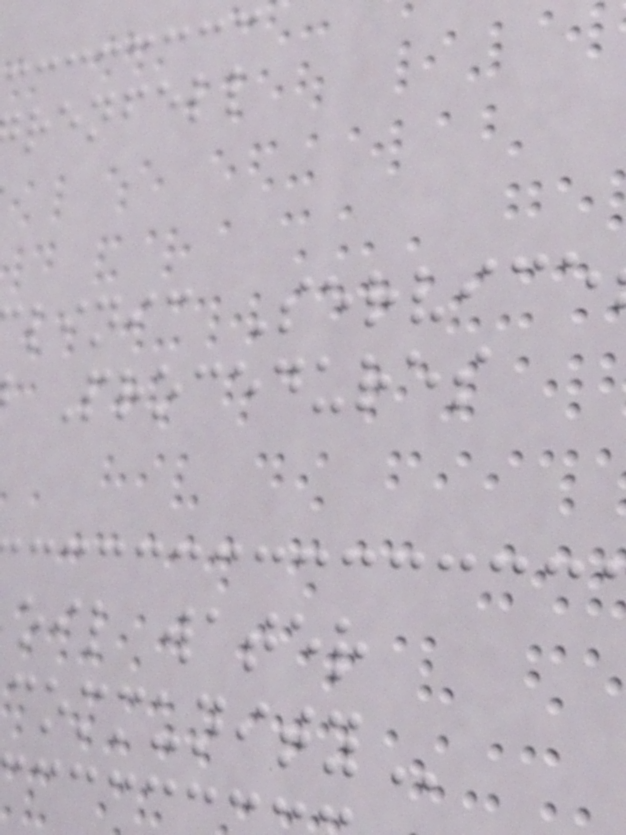renfell
linic Service
Procedures
oil water
